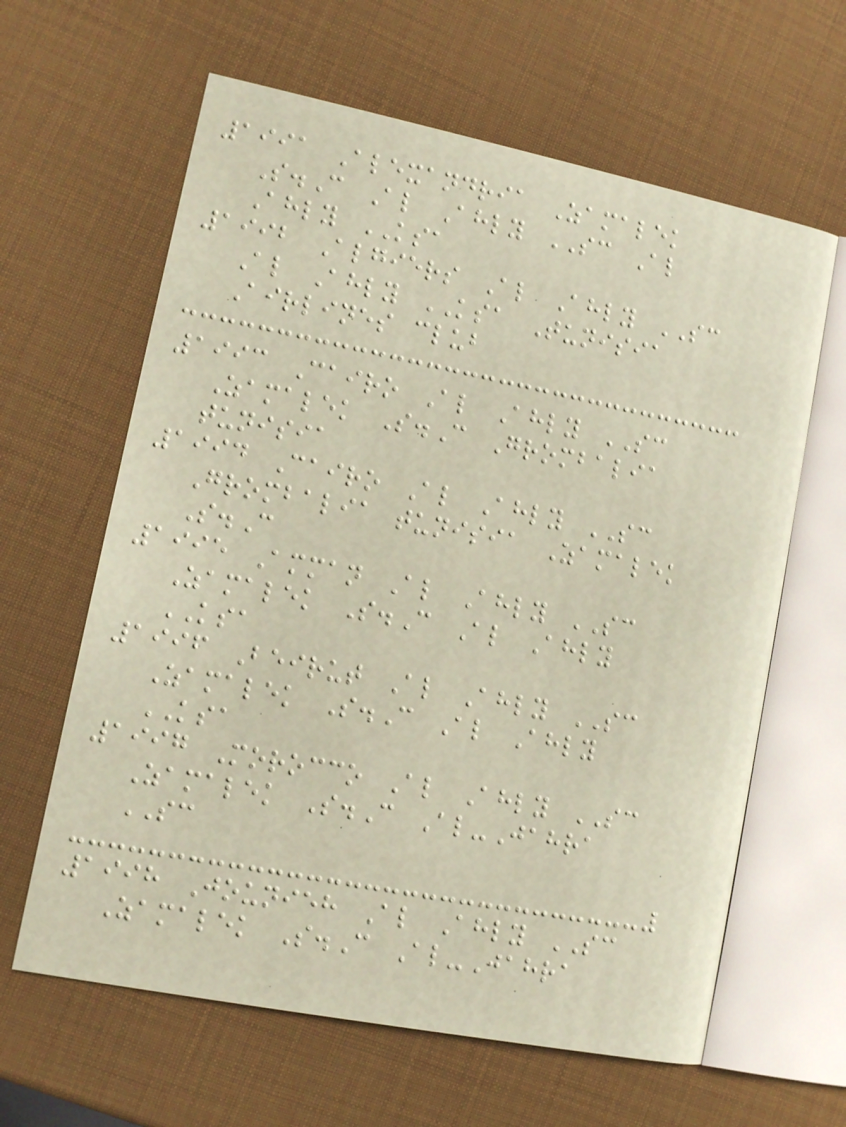1991 Alexandria Zamalek
S.C Al Ahly SC Al
Ahly KSA
1992 Algiers Al Ahly SC
Al Ahly KSA Tunisia
Airlines club
1993 Cairo Al Ahly SC
Zamalek S.C Grombalia
tunisia
1994 Cairo Al Ahly SC
Grombalia tunisia Zamalek
S.C
1995 Amman Al Ahly SC
Zamalek S.C Al Ahly
KSA
1996 Beirut Al Ahly SC
Zamalek S.C Al Ahly
KSA
1997 Morocco Al Ahly SC
Zamalek S.C Al-Jahra
SC
1998 Jounieh Al Ahly SC
Zamalek S.C Al-Jahra
